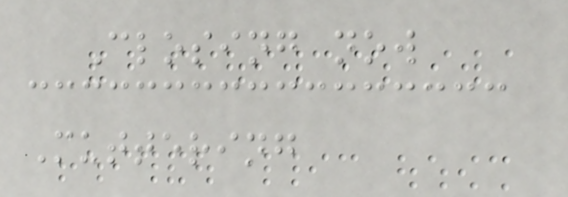Closing now
Muttering
